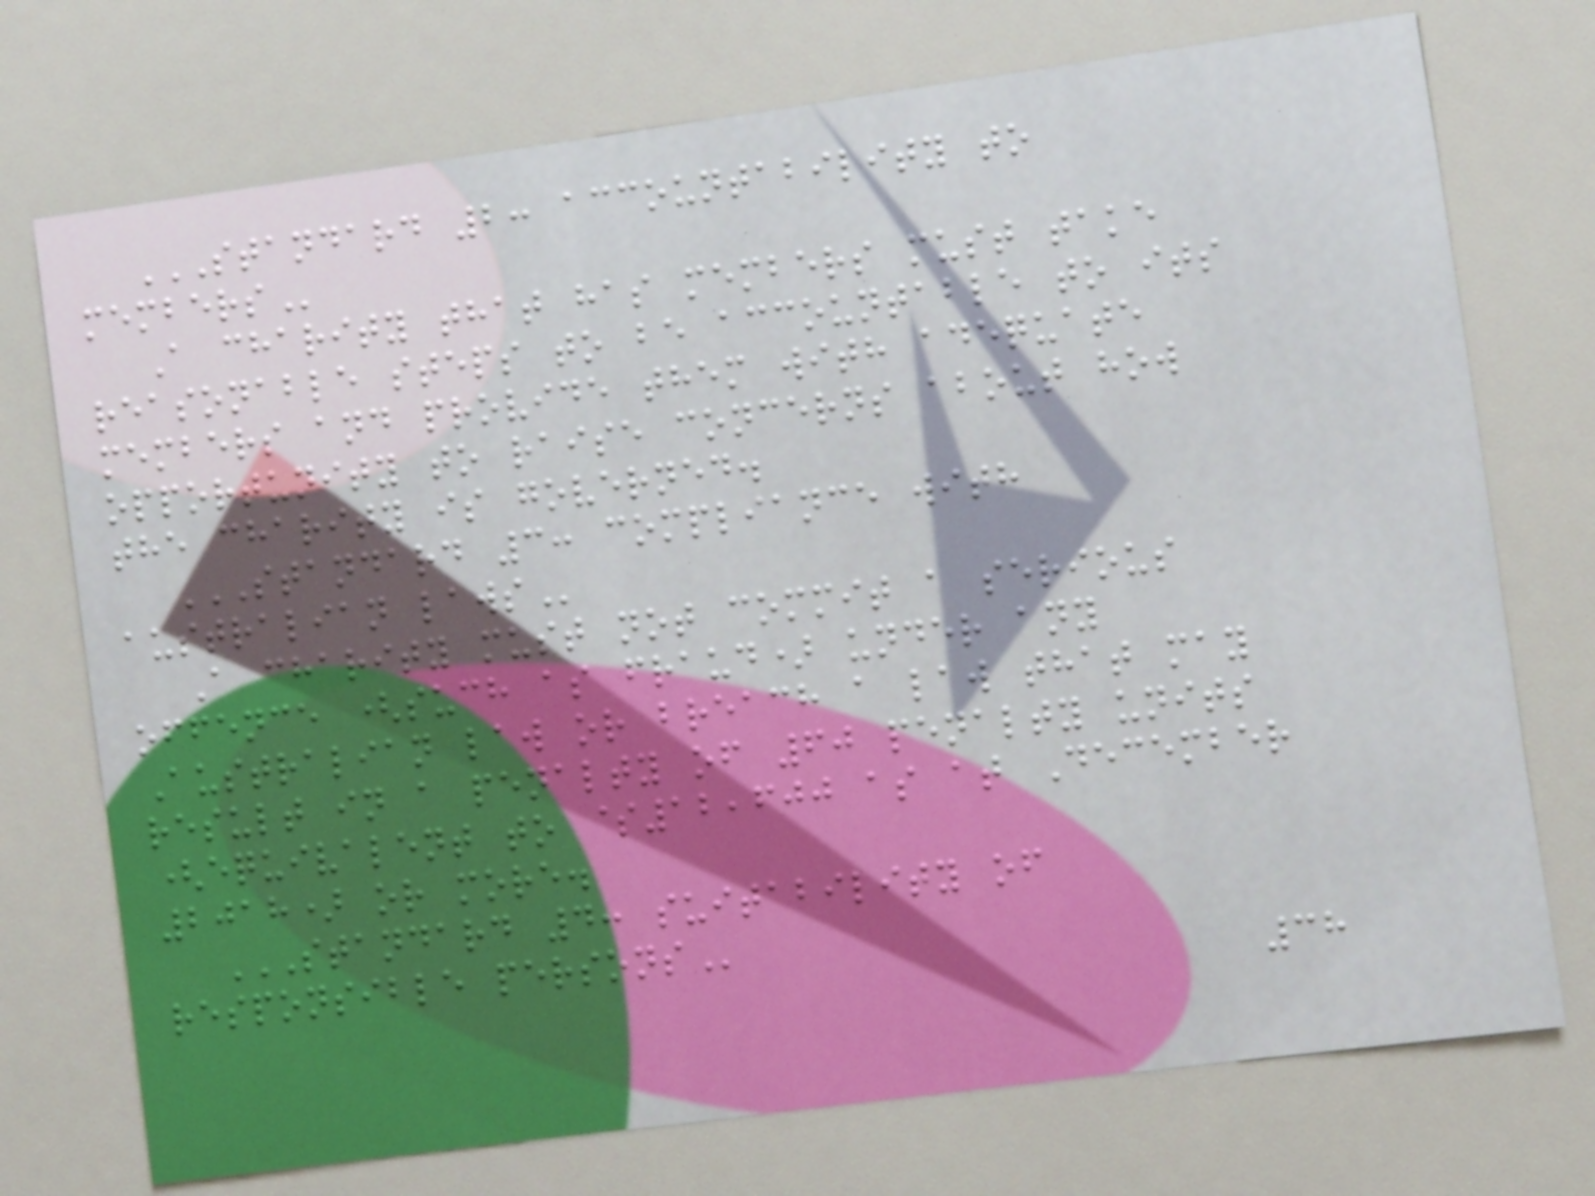STANDARD 2: ACCOUNTABILITY TO
MEMBERS
A charity that has members must take
reasonable steps to be accountable to its
members and provide them with adequate
opportunity to raise concerns about how
the charity is governed.
STANDARD 3: COMPLIANCE WITH
AUSTRALIAN LAWS
A charity must not commit a serious
offence (such as fraud) under any
Australian law or breach a law that may
result in a penalty of 60 penalty units
(equivalent to $12,600 as at December
2018) or more.
STANDARD 4: SUITABILITY OF
RESPONSIBLE PERSONS
38
